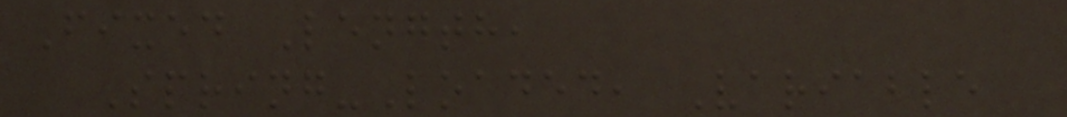Fixed Length,
Spring-Loaded, Variable
